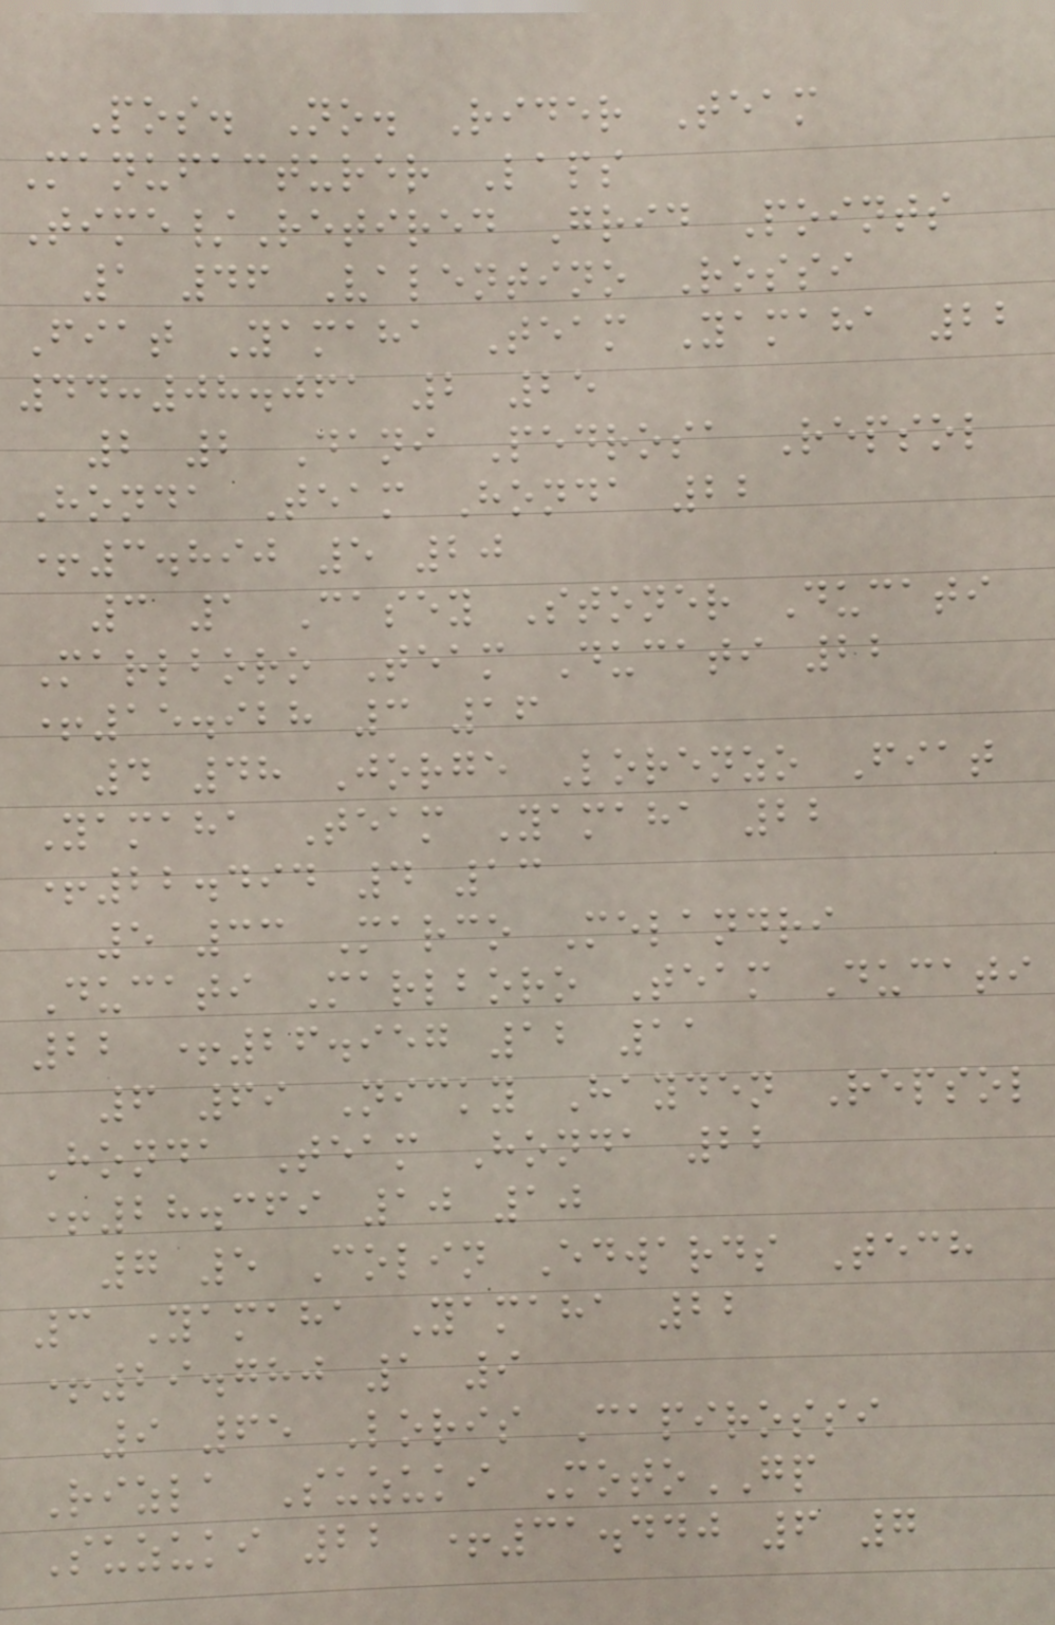Pos. No. Rider Team
Manufacturer Laps
Time/Retired Grid Points
1 46 Valentino Rossi
Fiat Yamaha Team Yamaha 22
44:08.061 2 25
2 2 Dani Pedrosa Repsol
Honda Team Honda 22
+3.890 5 20
3 1 Casey Stoner Ducati
Marlboro Team Ducati 22
+15.928 3 16
4 48 Jorge Lorenzo Fiat
Yamaha Team Yamaha 22
+22.494 4 13
5 33 Marco Melandri
Ducati Marlboro Team Ducati
22 +26.957 12 11
6 69 Nicky Hayden Repsol
Honda Team Honda 22
+28.369 10 10
7 5 Colin Edwards Tech
3 Yamaha Yamaha 22
+29.780 1 9
9 65 Loris Capirossi
Rizla Suzuki MotoGP
Suzuki 22 +31.440 6 7
